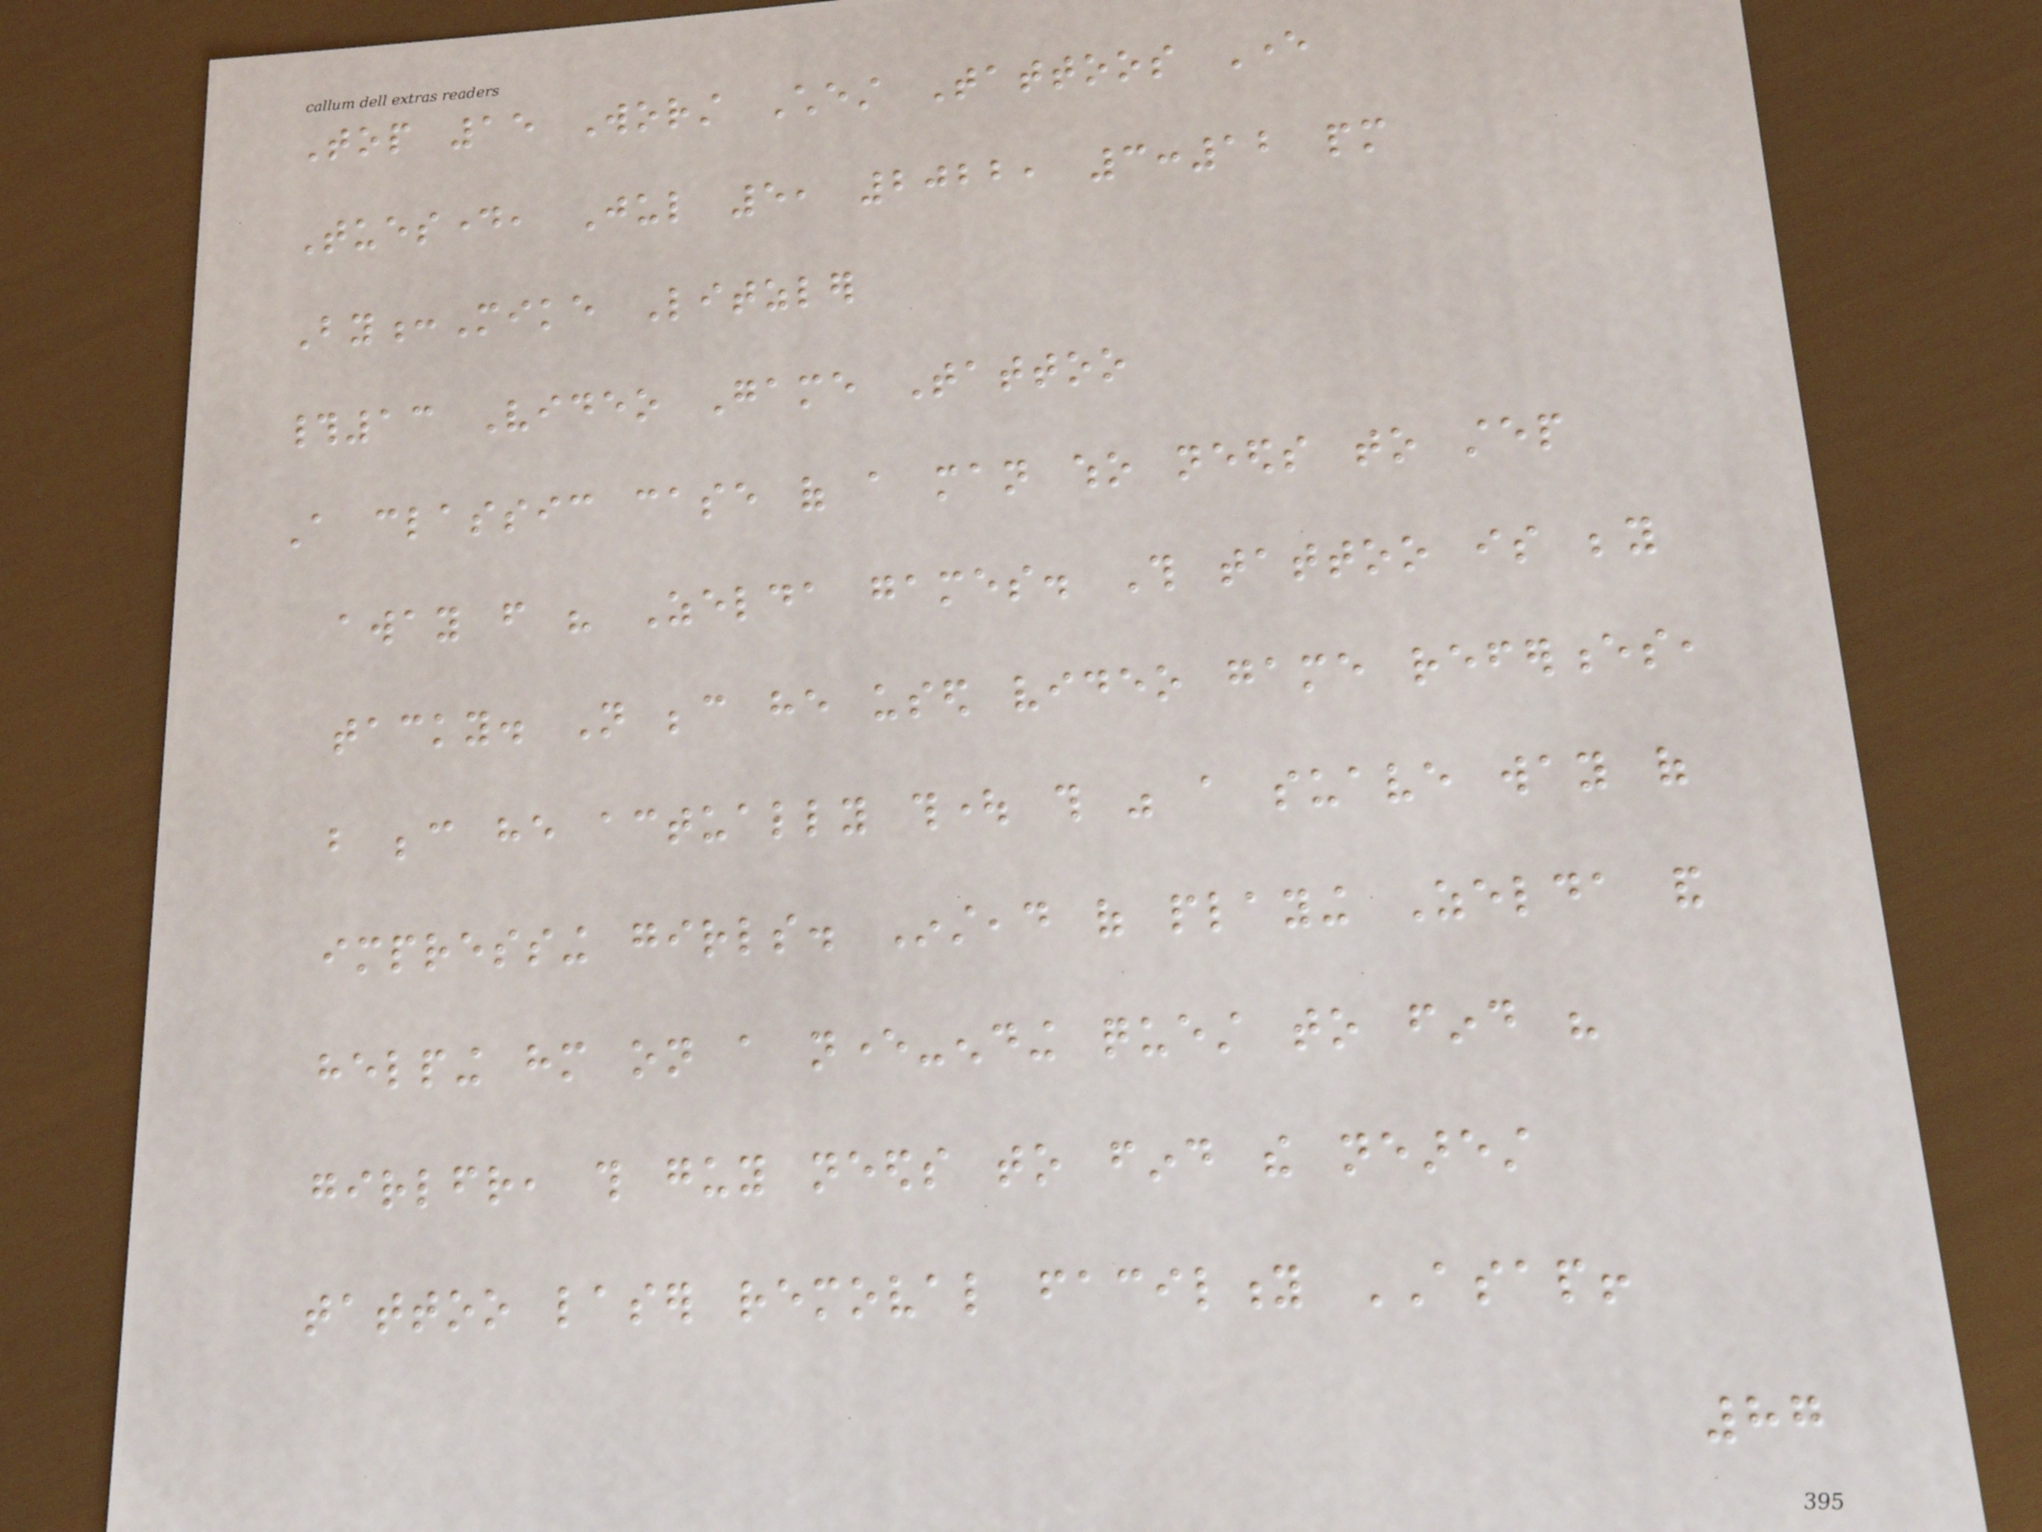Top 15 Worst Chest Tattoos Ever
Tuesday, Jul 5, 2022, 3:12 pm
By:Mike Litzler
#13 Video Game Tattoo
A classic case of a man who needs to step
away from his Zelda games. This tattoo is beyond
tacky. Not because he used video game references,
but because he actually thought this was a suave way of
impressing girls. Instead of playing Zelda and
helping him on a never-ending quest to find his
girlfriend, this guy needs to find the nearest
tattoo laser removal facility ASAP!
87
